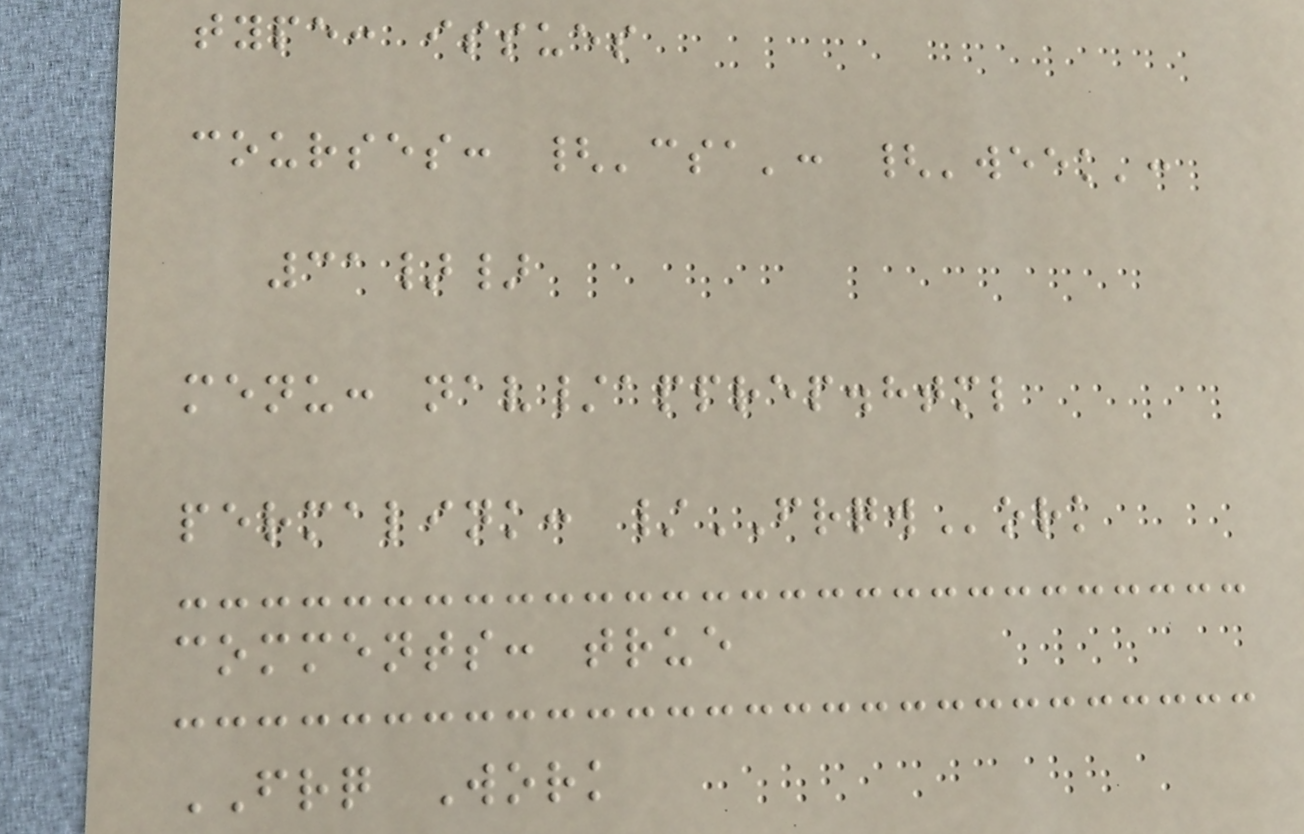type: issues
courses: {'csa': {'week':
31}}
menu: nav/apprep.html
permalink: /FRQWork
comments: true
FRQ Work
